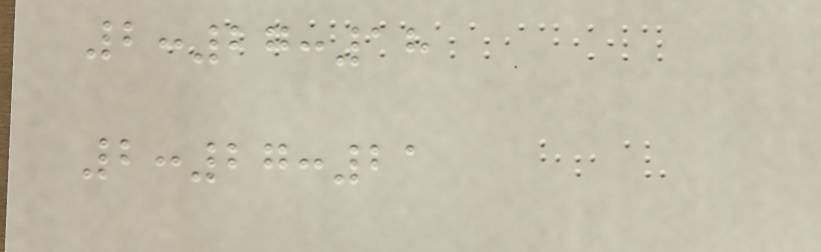2:27:18
2:27:21
